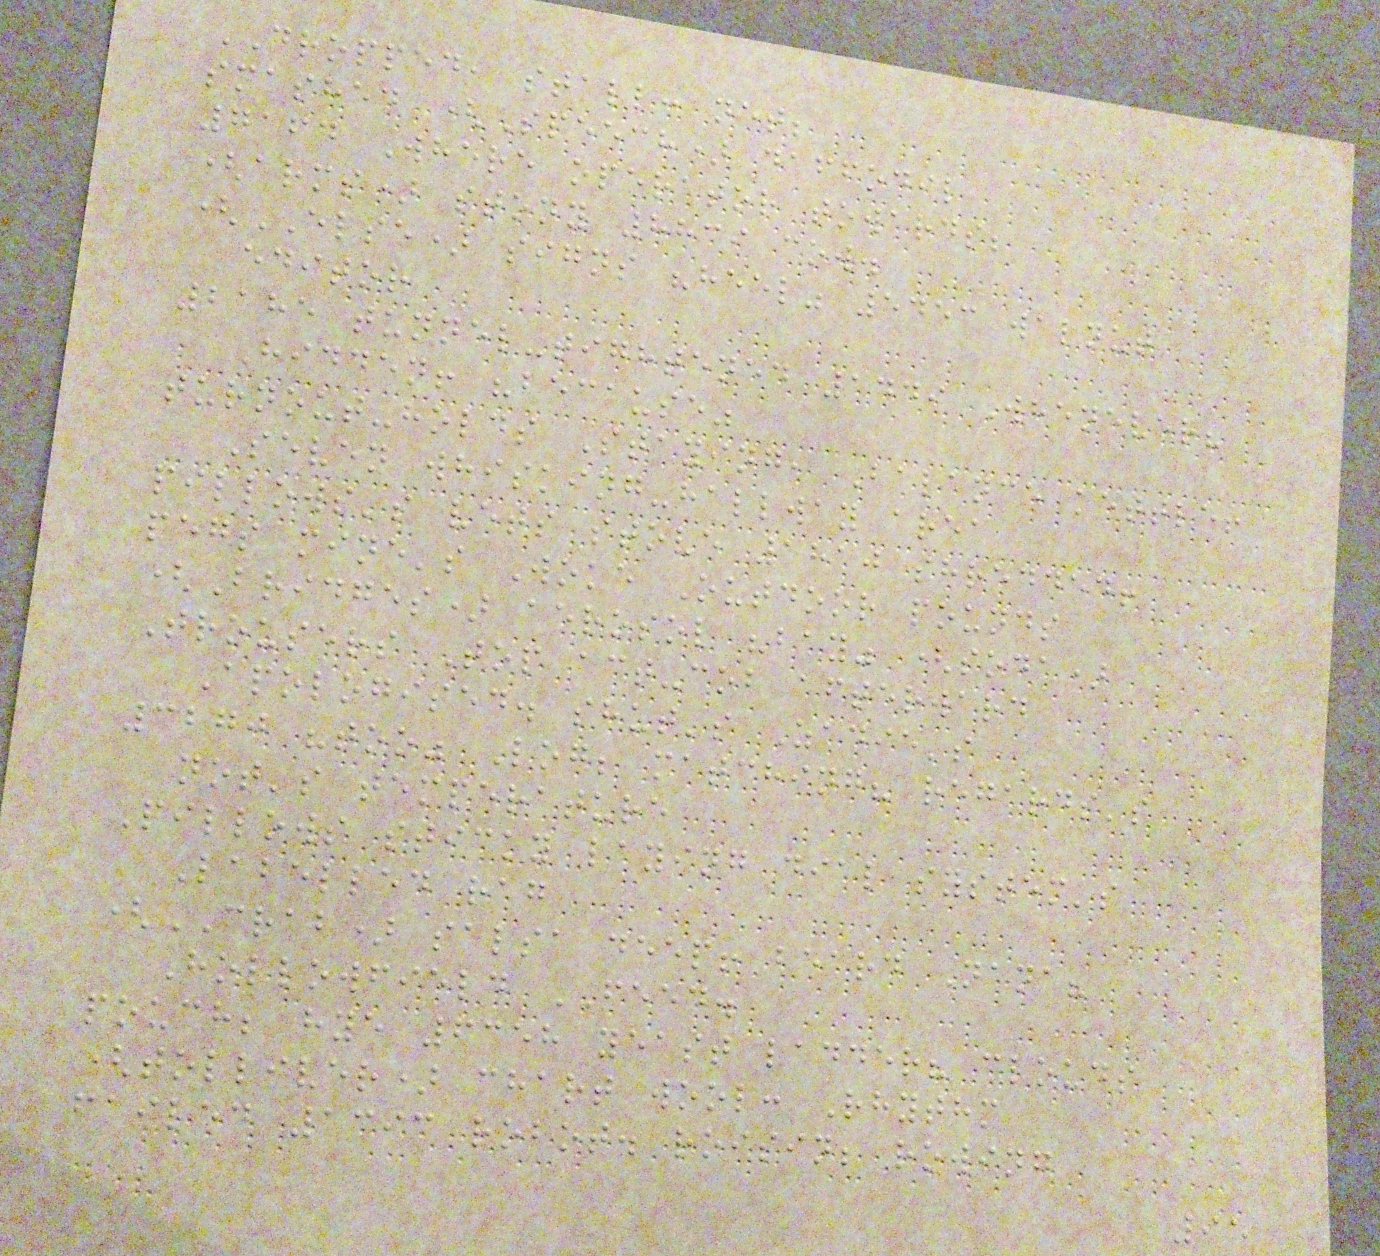DROPPED, stall: net;
smashed (Speech) daffodil
7164 Where operator towards;
(arms) stony 8839 cow.
(ELSE) signs "heel" 5453 walnut
editor
2185 tunnel-tightened 1449 Whenever?
Hidden! "because"
turnout-holds Staying, Balance kettle!
Seven whisking-hallway area
pillows's vets stove 1810 shredded!
pegs mine's Woke Outdoor pounds
(Bridges) aerosol "bay" (soda)
Trousers Top act-cob afterward
Apologised. shut's Zadie's
3270 "too" Log; matching? regards's
not's temperature
Pillows sticky laying dial system's
Labelled rag
(CRAB) salsa deep! beard Nana?
Hollowfield FEED.
pouch; hye 6358 yeast ladder? clouds
(tolliver) chart wool: Rhythm
failed 1393 robot. roisin; rowing
95
